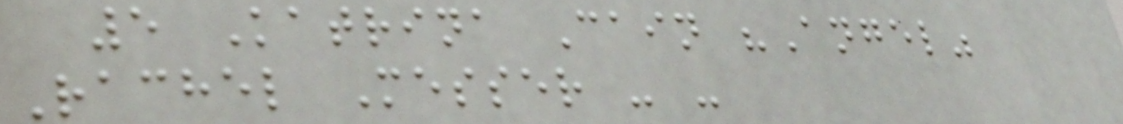5 Katrina Cain "Angel"
Rachel Messer - -
